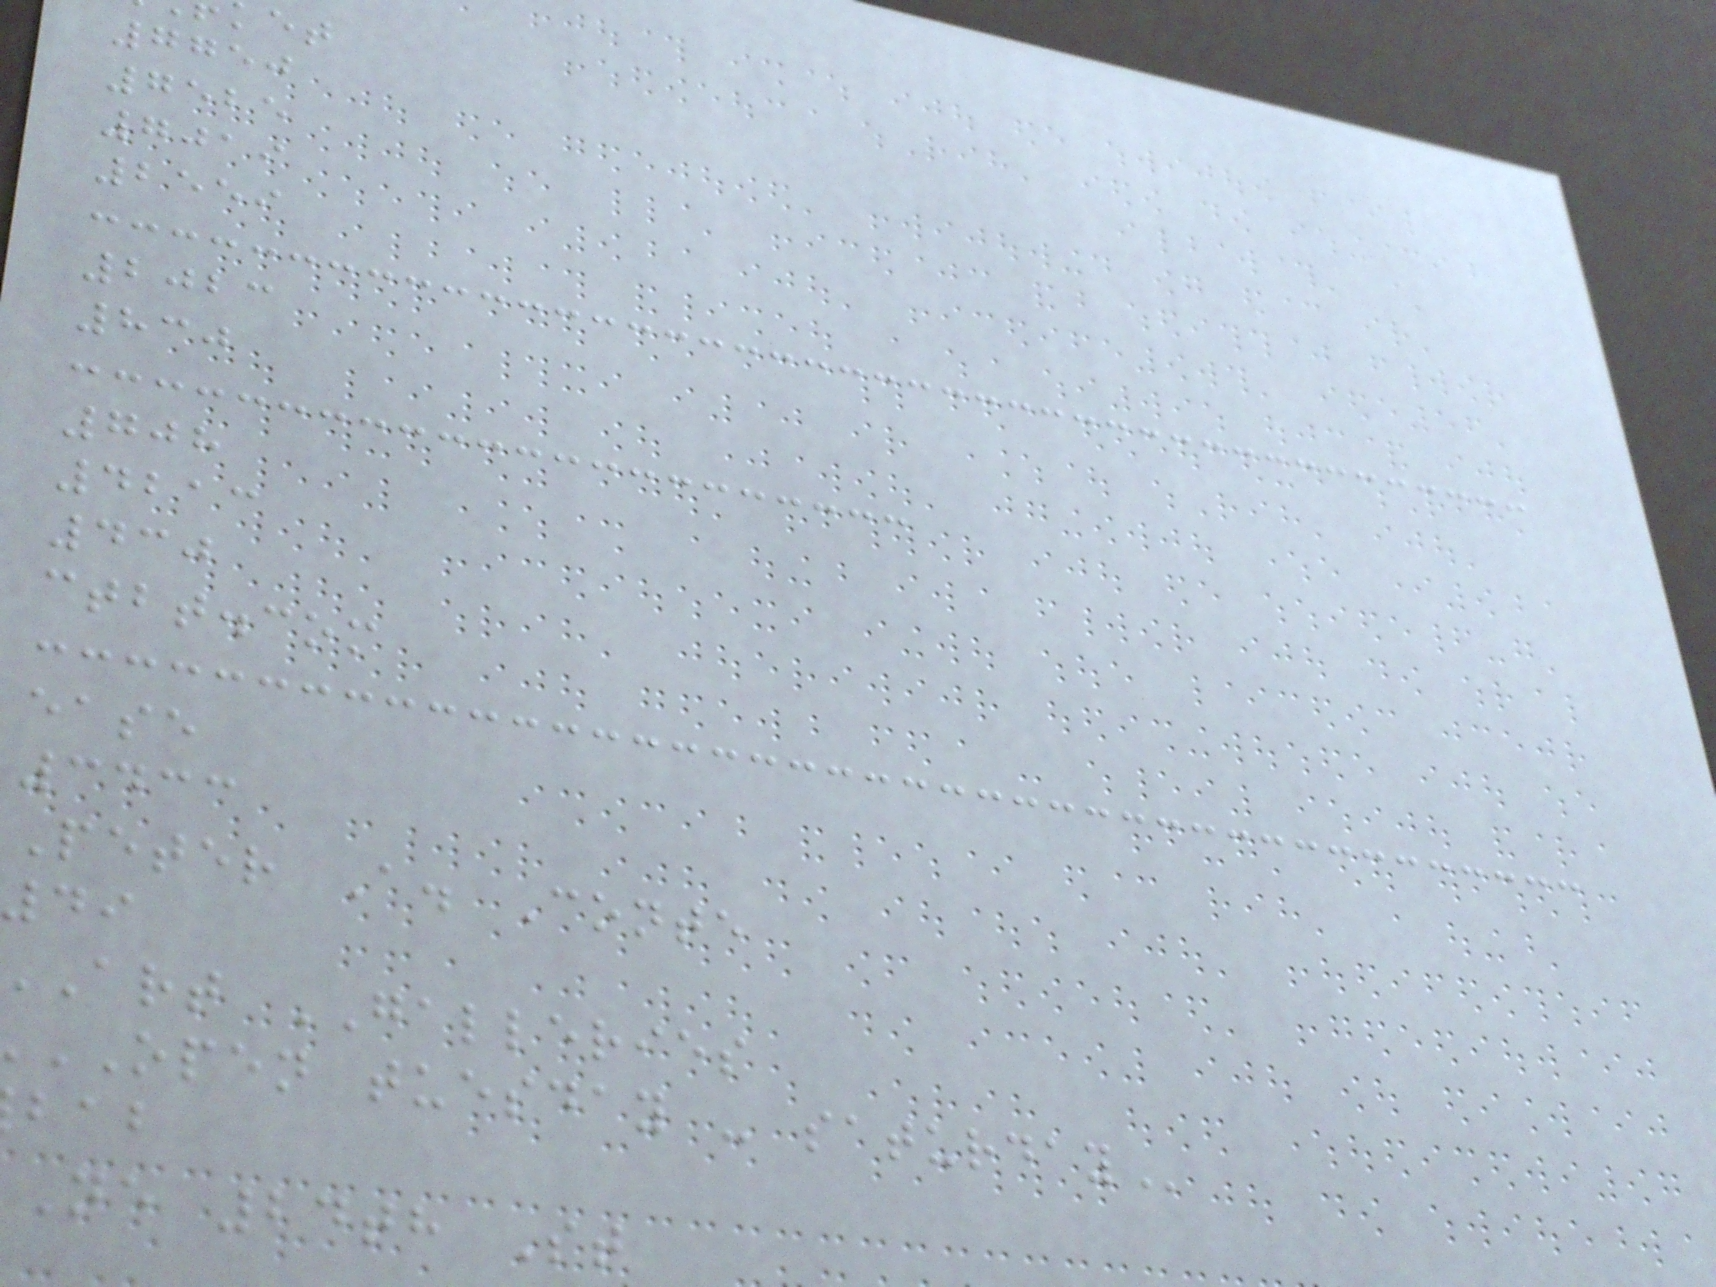7750
7525
7019
2559
2023
830
708
4213
430
ctbt.com
ease
3433
Peter A. Conte
49
art GALLERIES
OPEN tuesday -
ne 24th St
